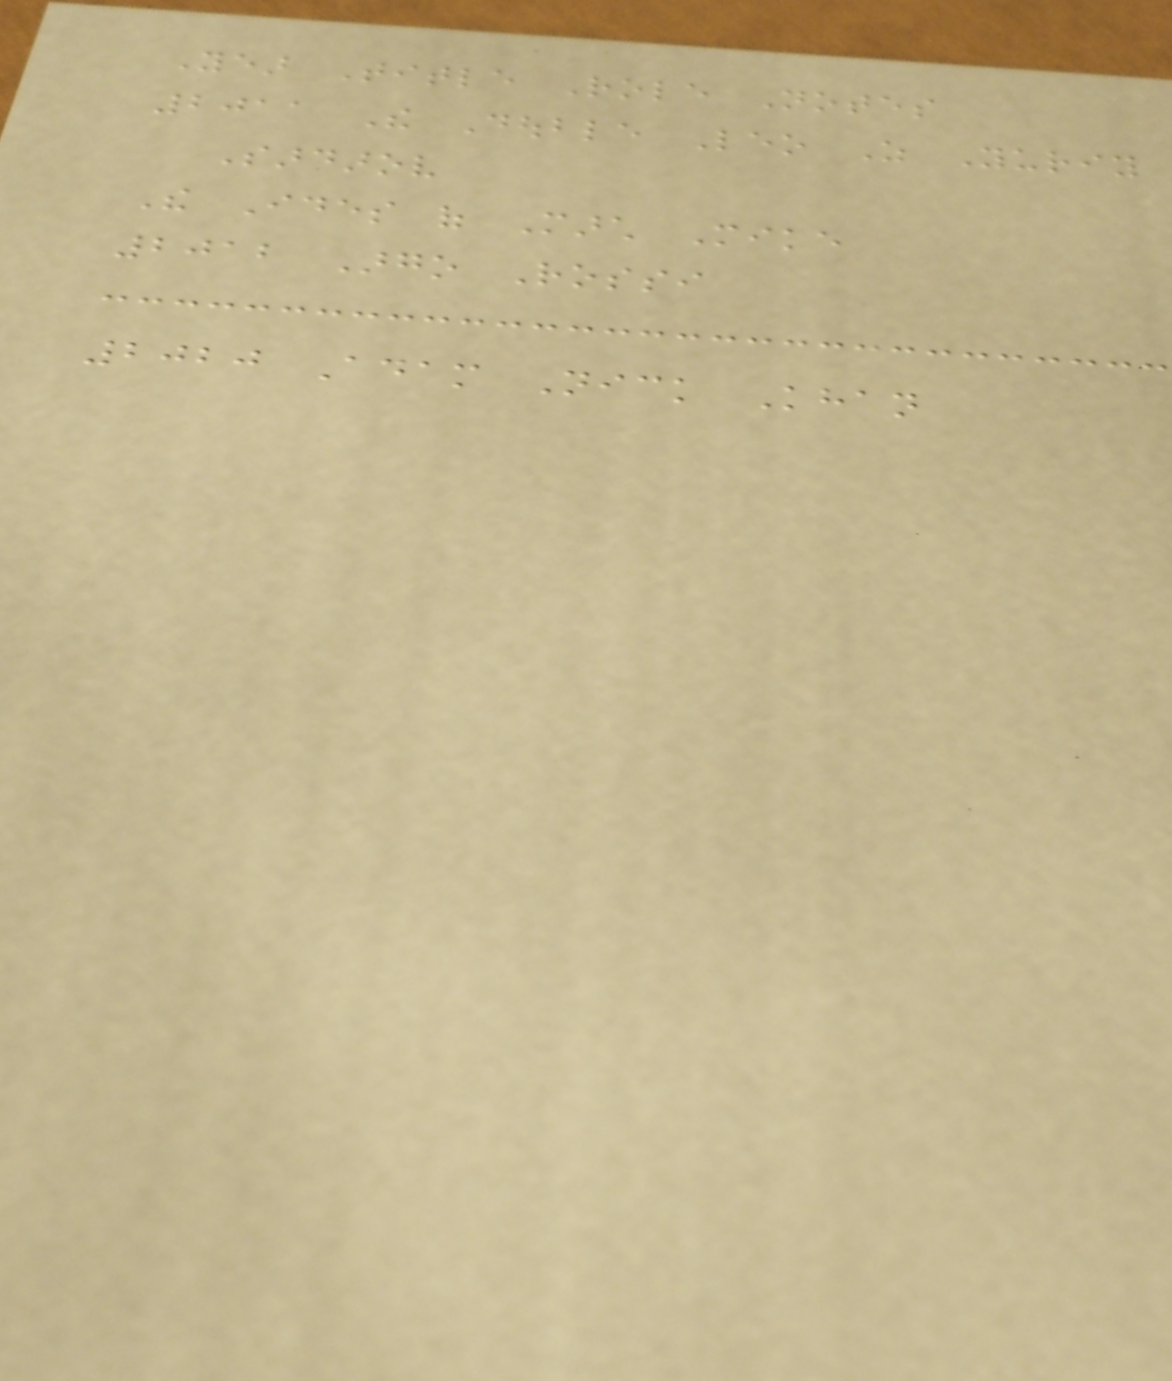Year Title Role Notes
2011 The Double Leo As Yuriy
Sardarov
The Ides of March Mike
2012 Argo Rossi
2020 Adam Nick Khan
